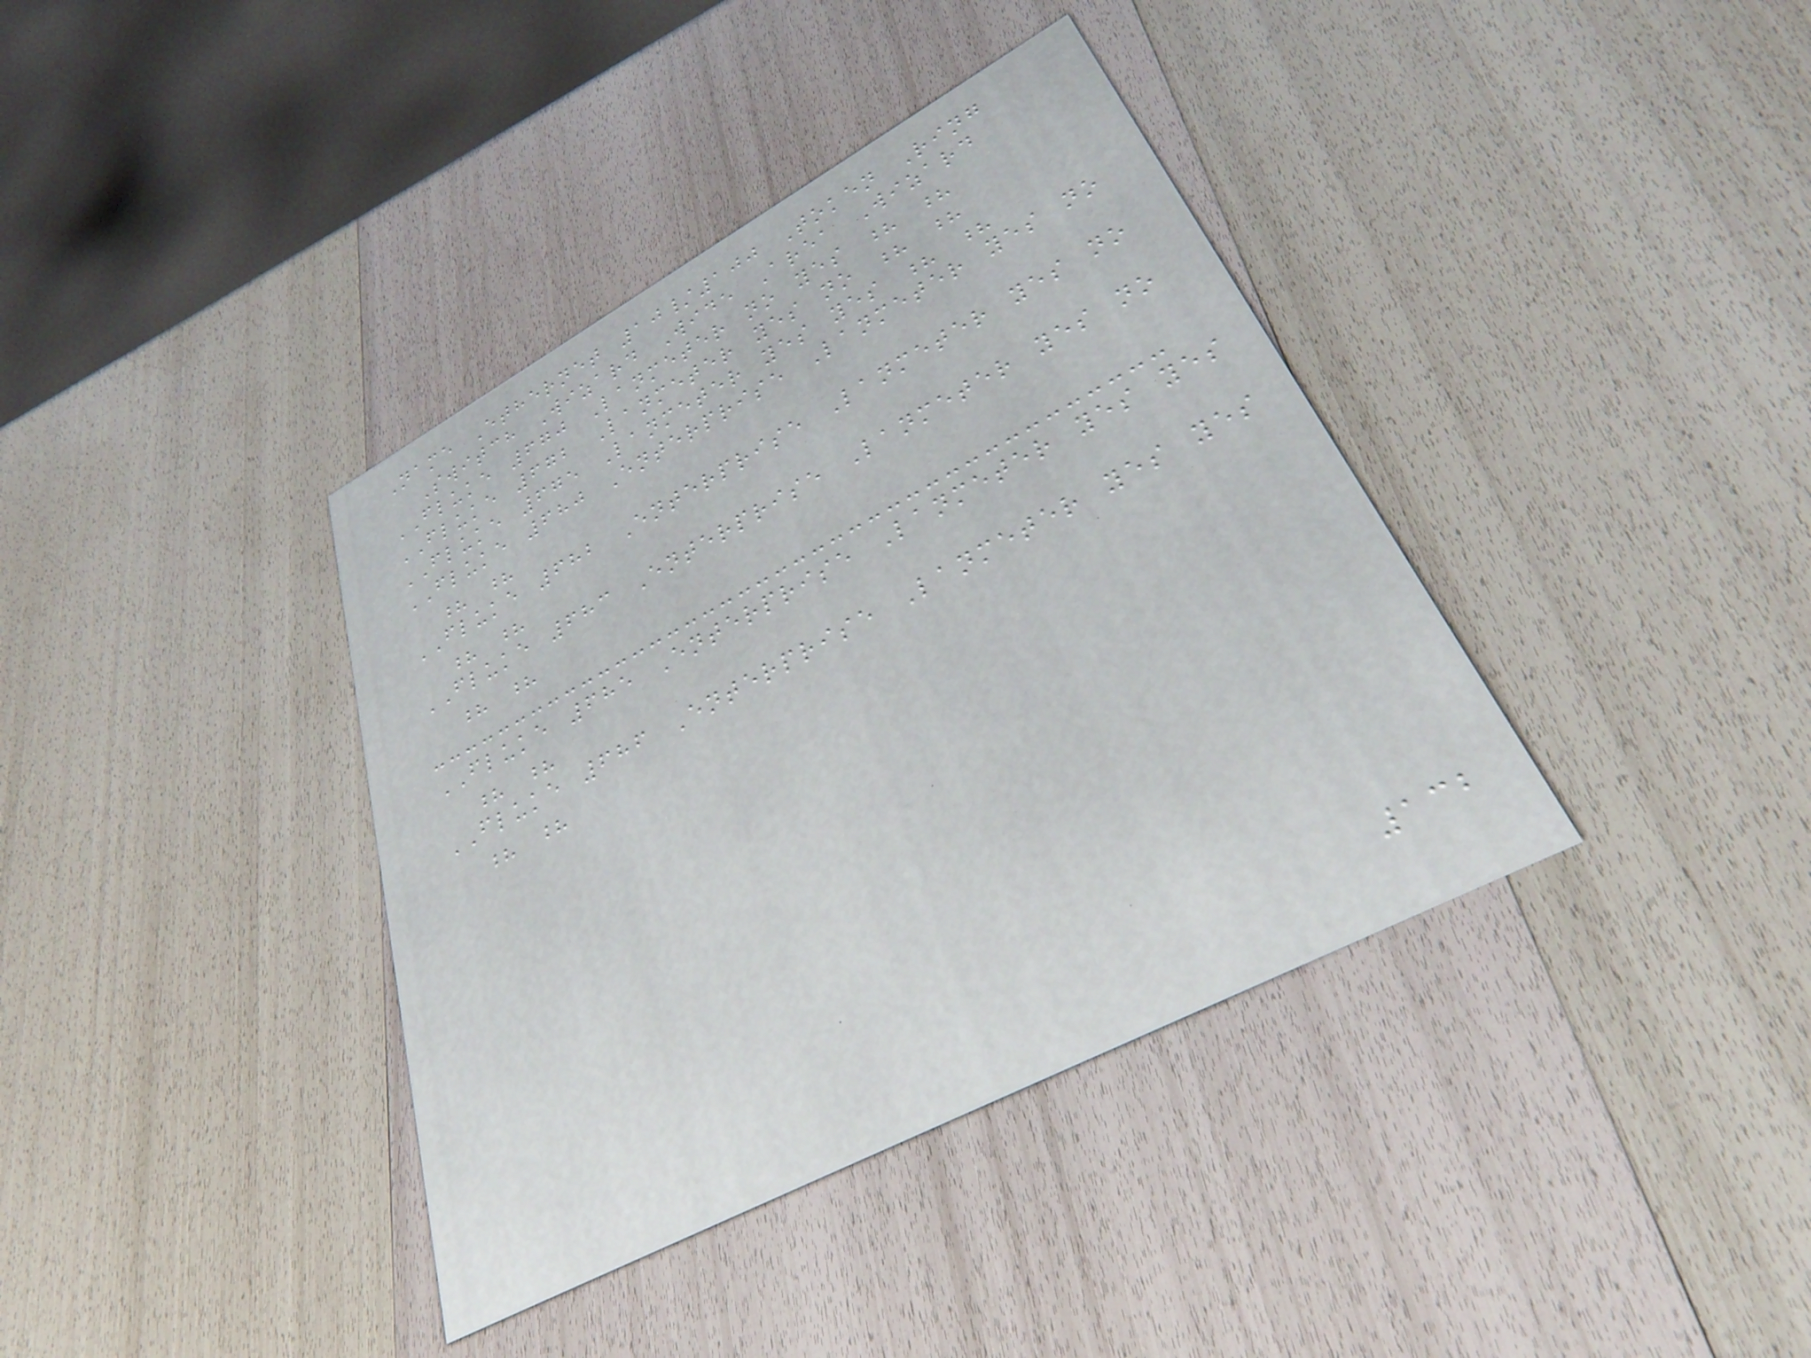Name Ethernet 10/100 Token Ring
Switch Wizard Wide Area Wizard
FLUKE 670 Lanmeter no yes ? ?
FLUKE 672 Lanmeter yes no ? ?
FLUKE 675 Lanmeter yes yes ? ?
FLUKE 680 Enterprise Lanmeter yes no
? ?
FLUKE 682 Enterprise Lanmeter yes no
? ?
FLUKE 683 Enterprise Lanmeter yes no
? ?
FLUKE 685 Enterprise Lanmeter yes yes
? ?
FLUKE 686 Enterprise Lanmeter yes yes
? ?
132
